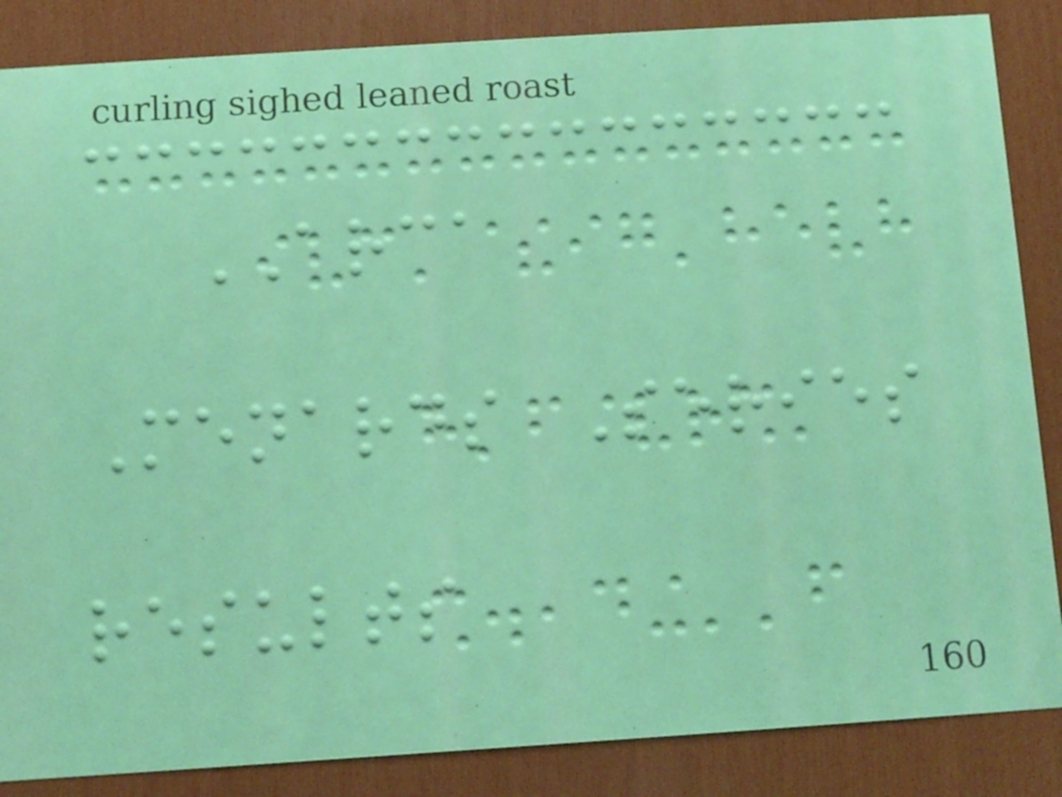ARCA
Menards Series
results
